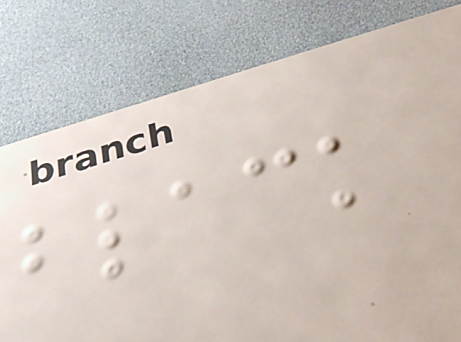black
